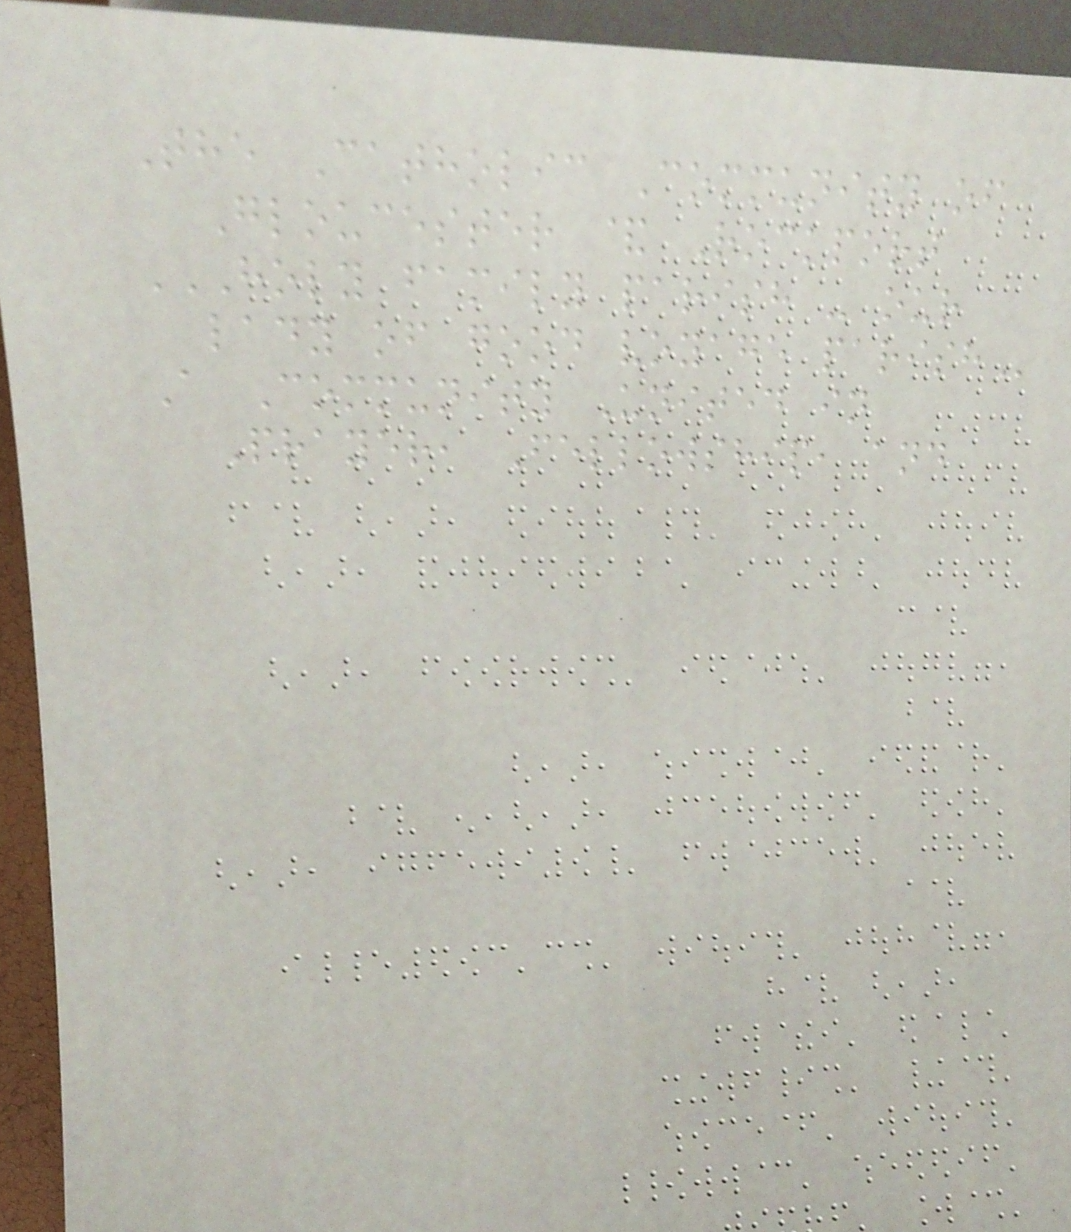The Catholic Community of
Gloucester & Rockport
HOLY FAMILY PARISH - OUR
LADY OF GOOD VOYAGE PARISH
A Community United in
Prayer, Fellowship, and
